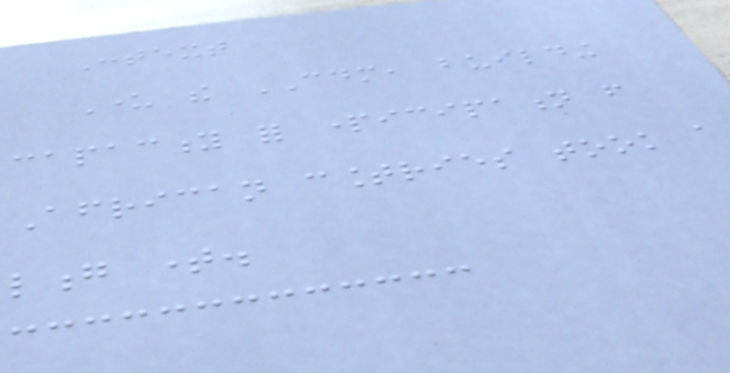Context
Under the CDM, building
capacity for participation from
African countries took a
long time.
